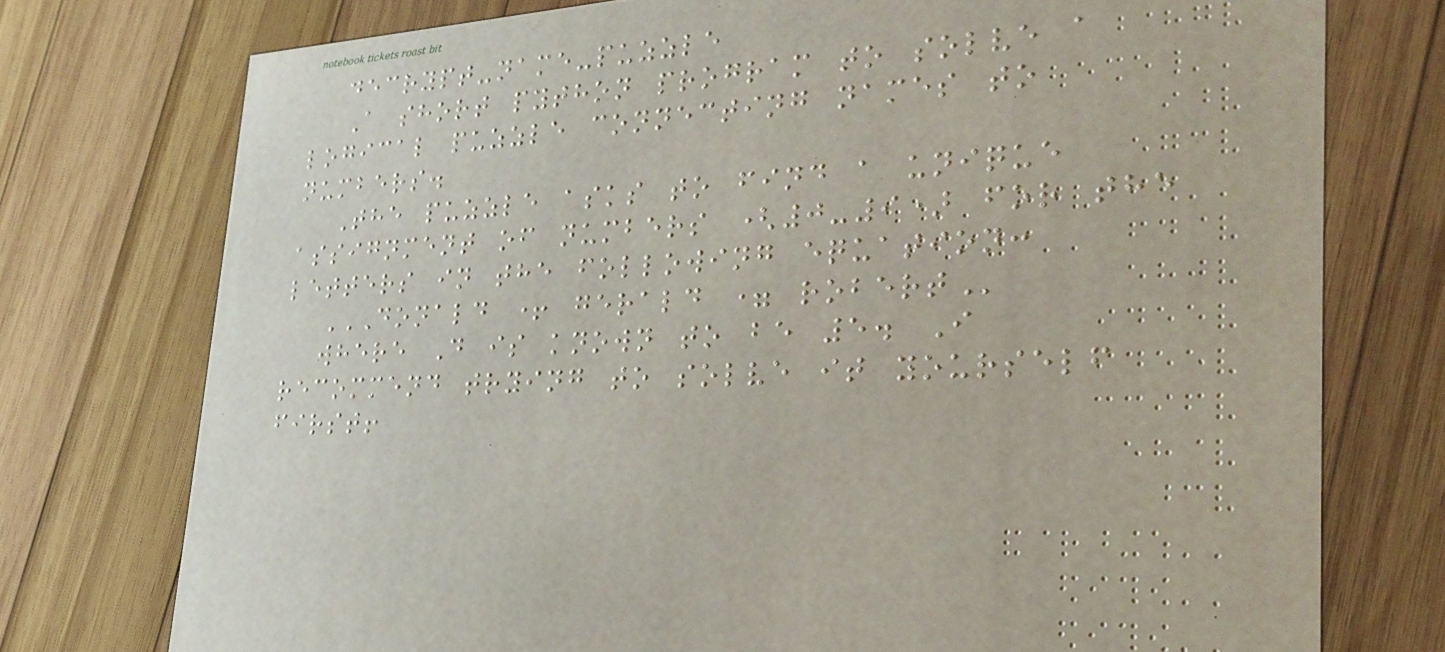decrypt-name-puzzle
A short python program to solve a
logical puzzle connecting names to
numbers.
The puzzle asks to find a unique
assignment of numbers (0-9) for the
letters in the following equation:
DONALD + GERALD = ROBERT
where D is known to be 5. I
recommend trying to solve it yourself
first!
